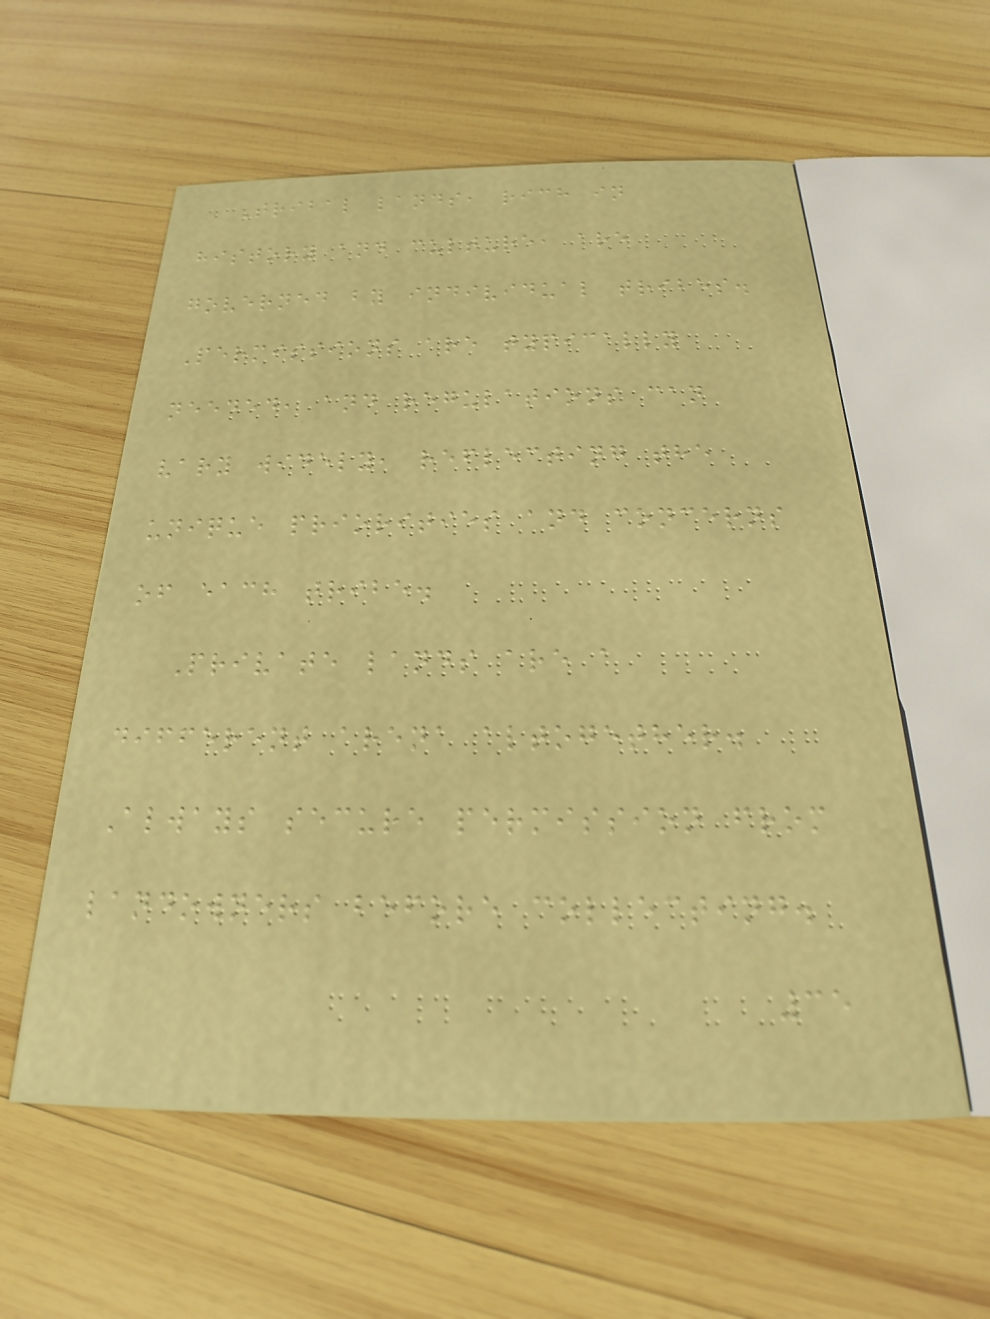Tribal lands, rich in
history and culture, are
governed by individual tribes.
Permissions are typically
needed, and regulations can
vary widely, reflecting the
unique priorities and concerns
of each tribe.
Private lands are a
different arena altogether.
Always secure permission from
landowners before collecting.
35
